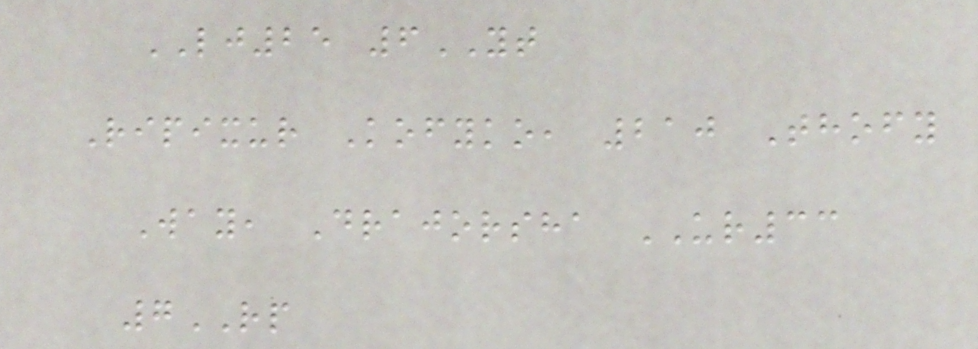LJ25 6YT
Ripixur Kofyko, 210 Thofy
Way, Drajorsha UR33
7RP
